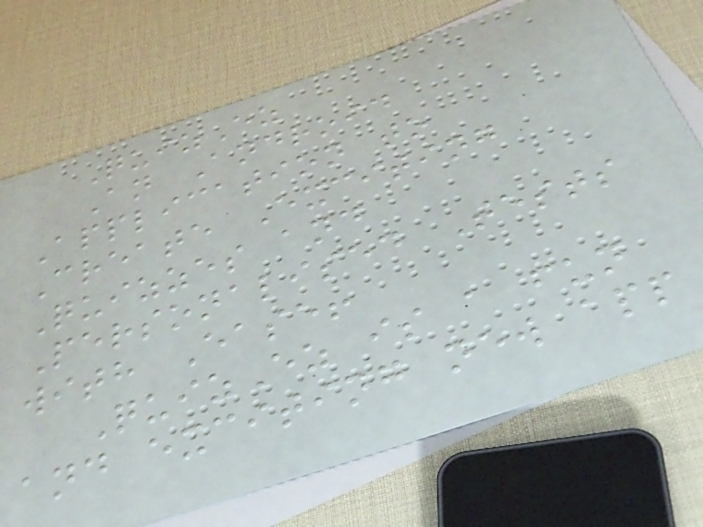QuizEz
An Android
Application to
Create Exciting
Quizzes and
Personalised Tests
with Ease!
QuizEz is a fun
and exciting new app
